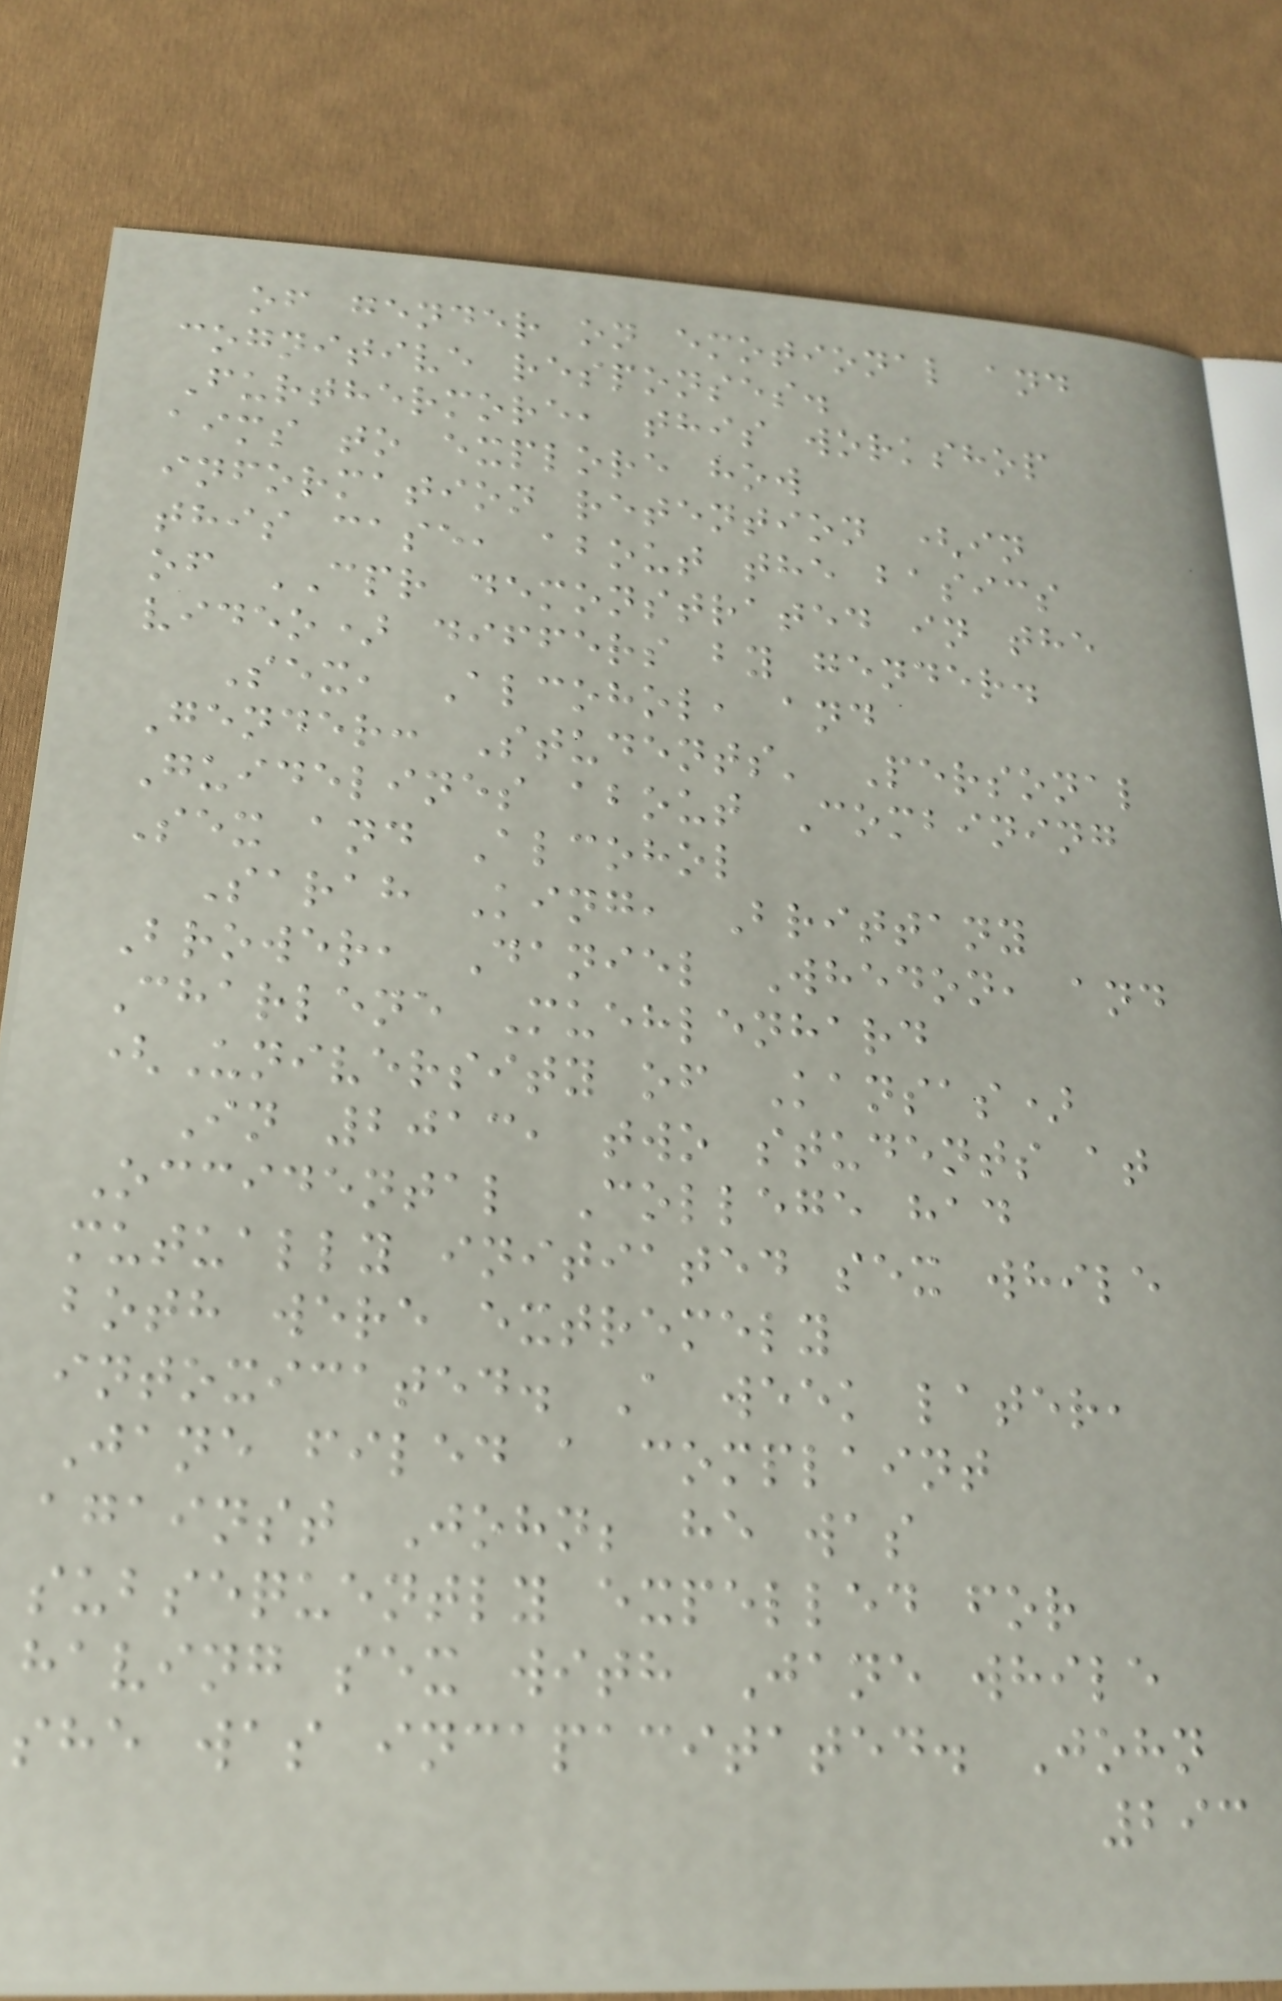of gender on emotional and
cognitive responses.
Furthermore, this workshop
aims to explore how
information retention (in
this case, about the basics
of CPR demonstrated in the
video) differs by gender.
Sex, Alcohol, and
Gender: Students' Personal
Guidelines about Combining
Sex and Alcohol
Sarah King, Brittany
Brower, Daniel Whedon, and
Charlene Muehlenhard
(University of Kansas)
In 2013, two students at
Occidental College had
mutually initiated sex while
both were extremely
intoxicated. A week later,
Jane filed a complaint
against John; he was
subsequently expelled for
having sex with Jane while
she was incapacitated. John
293
